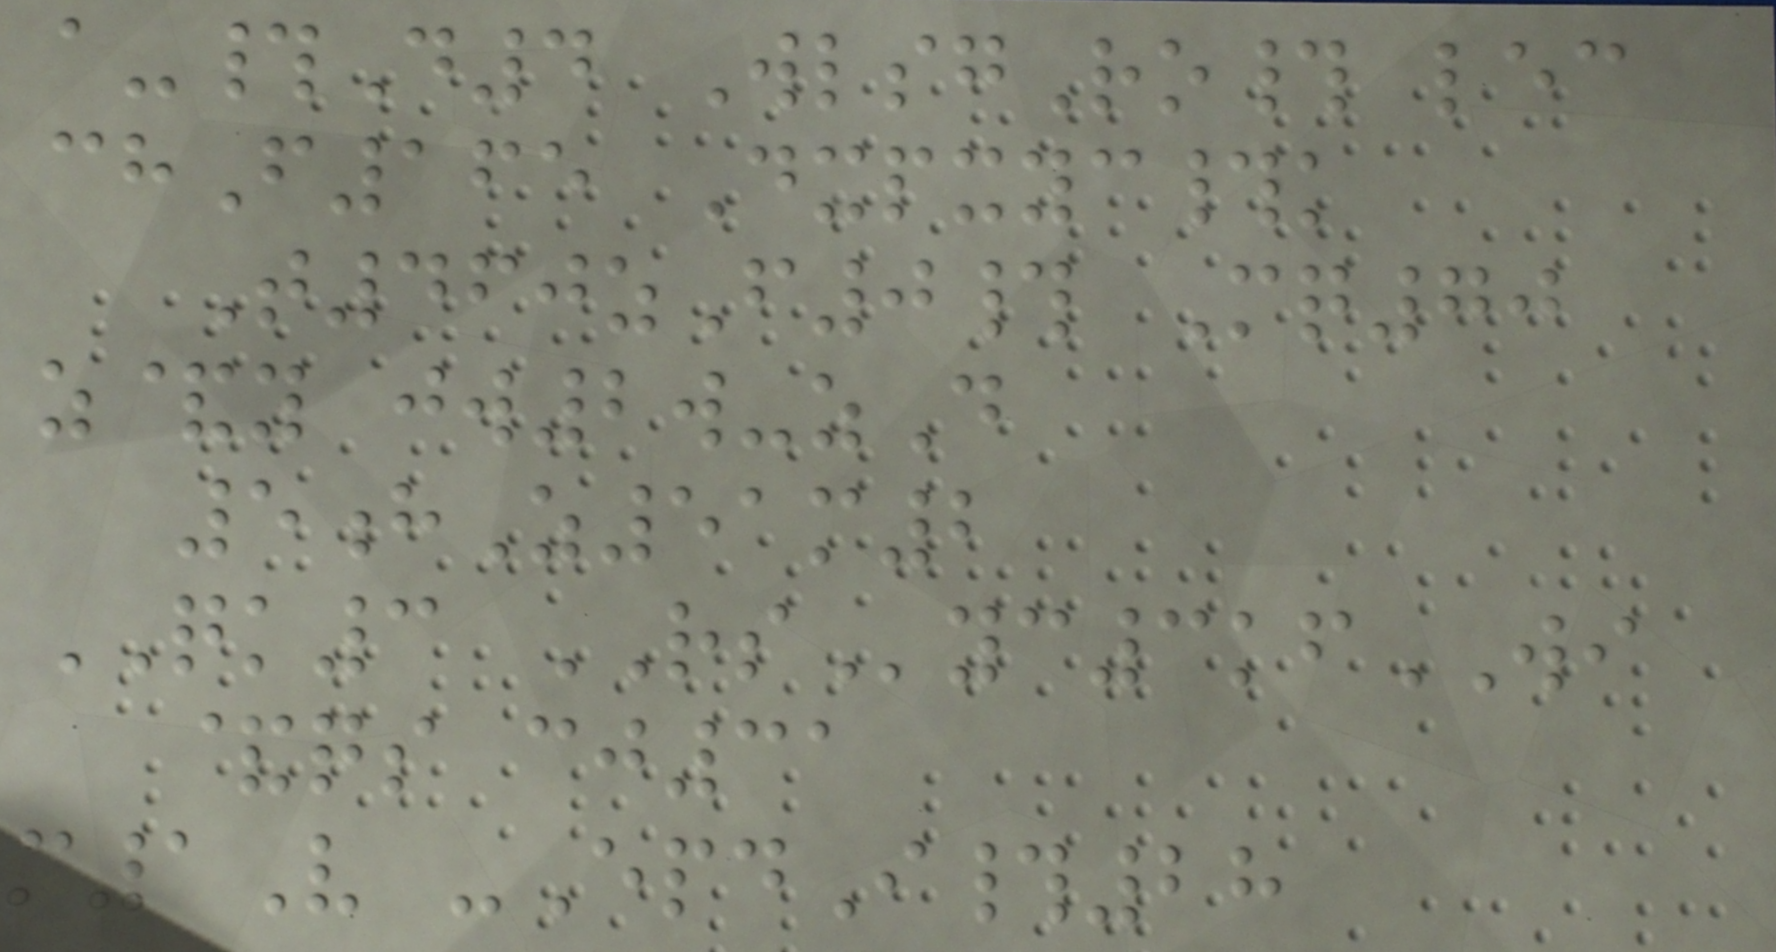a-#D4 WlsgRo# lec
chF165 Dxpxyc#k
T460zF0# Mq70
z&y jw2w-zD
5hZ51m2
QK3 RSyc3kfWI
&qs cj31
m1V -EpdI#28
